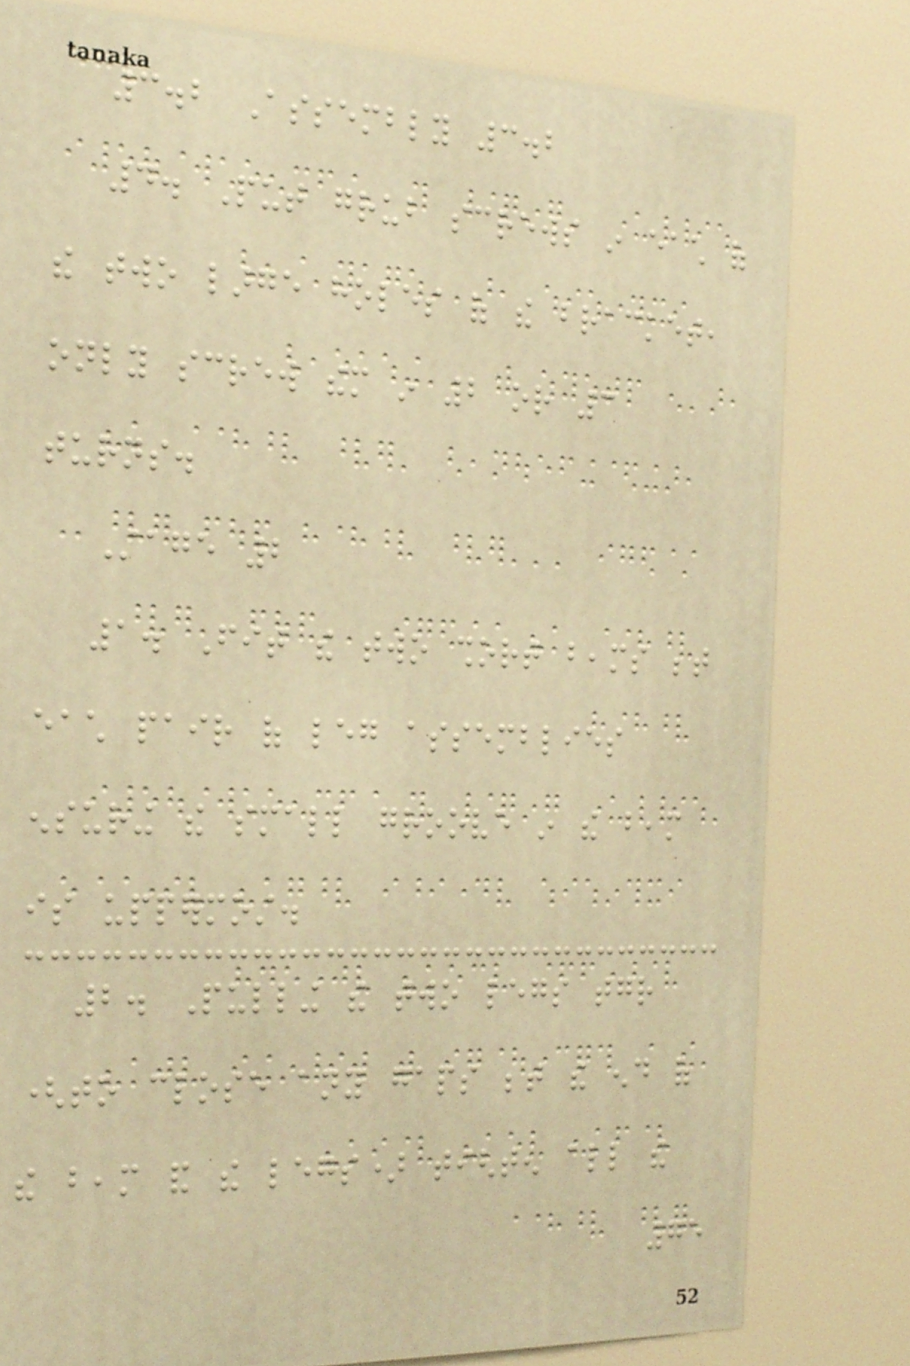3.2 Assembly 3.2
4. Put grub screws in each of
the two large holes of the bracket,
only screw them in 2 or 3
turns.
Stage 2
1. Fit the two short beams between
each pair of leg assemblies
ensuring the small groove in the beam
is uppermost.
2. Pulling the two legs together
(to close any gaps between the end of
the beam and the legs) tighten all the
75
